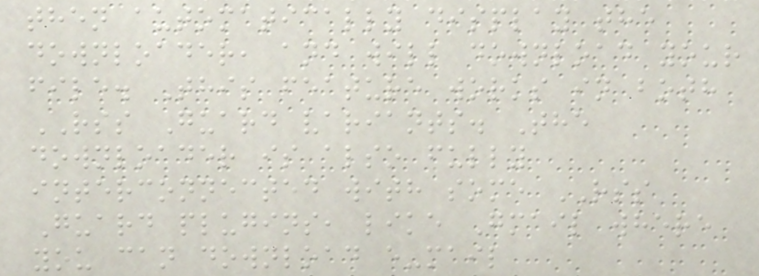then automatically display the
downloader, and will download your
file. This feature works in both
RSS Guard variants. The
downloader is also fully
interconnected with some RSS
Guard plugins, like Gmail where
you can download e-mail
